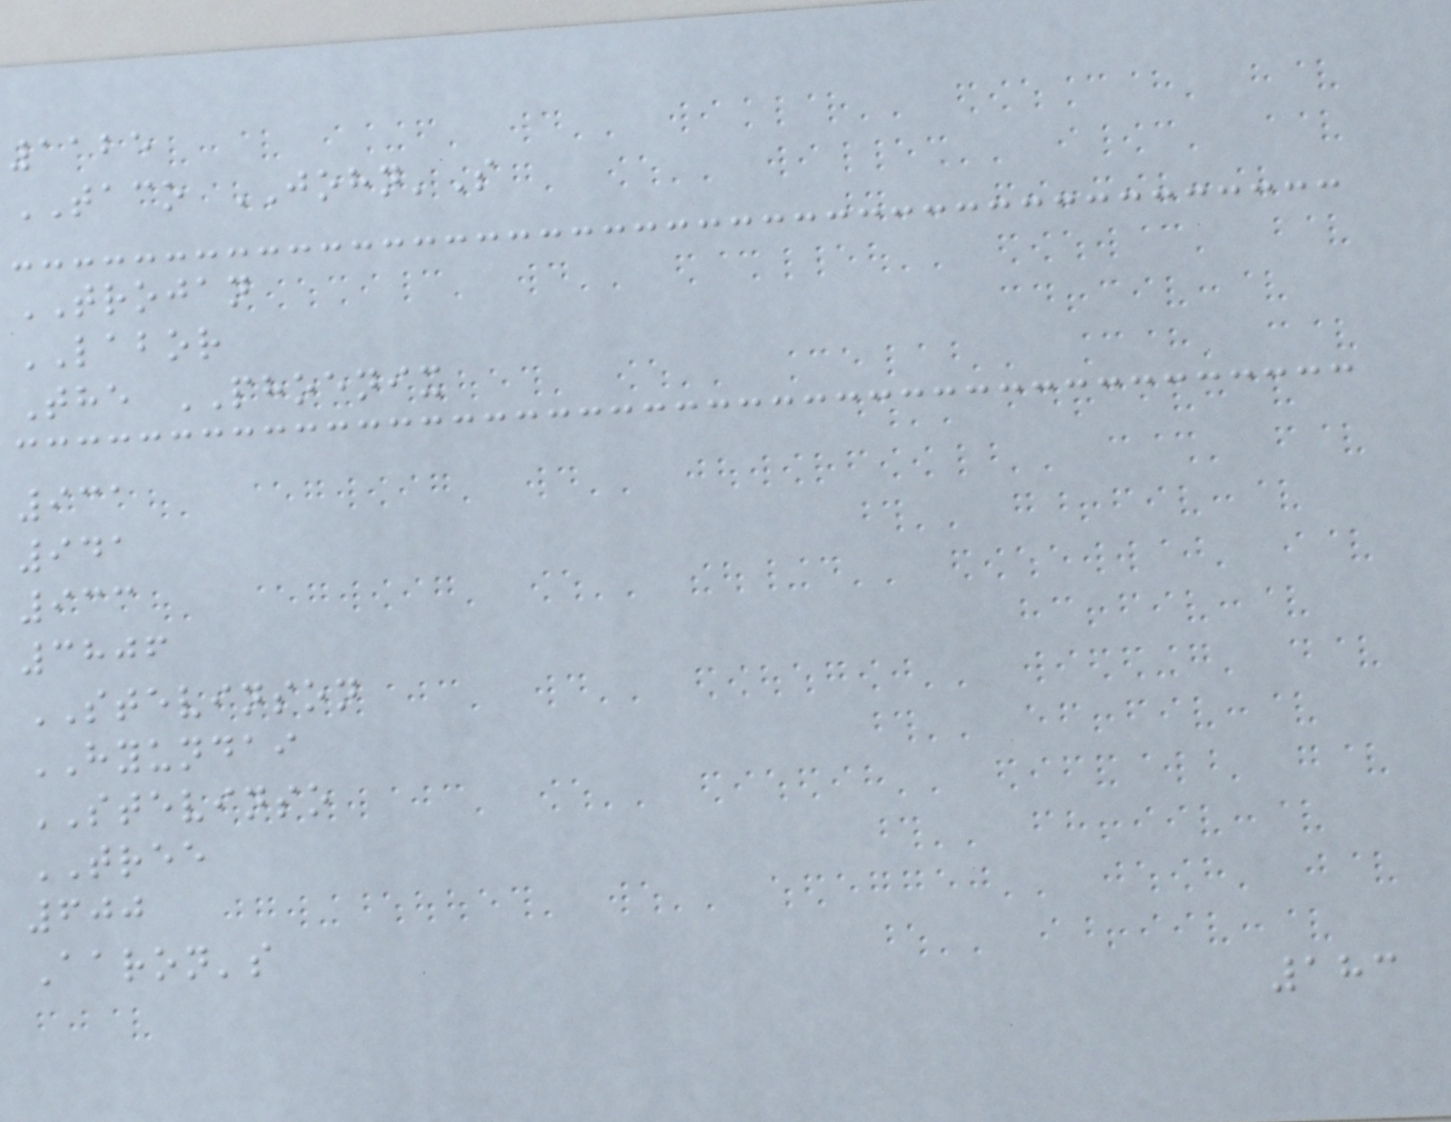1125
TACO JOHN'S
TROJAN
LABOR
The PHOENIX
931
941
933
3806
STEVINSON
HYUNDAI
STEVINSO
TREE
600
Aaron's
183
